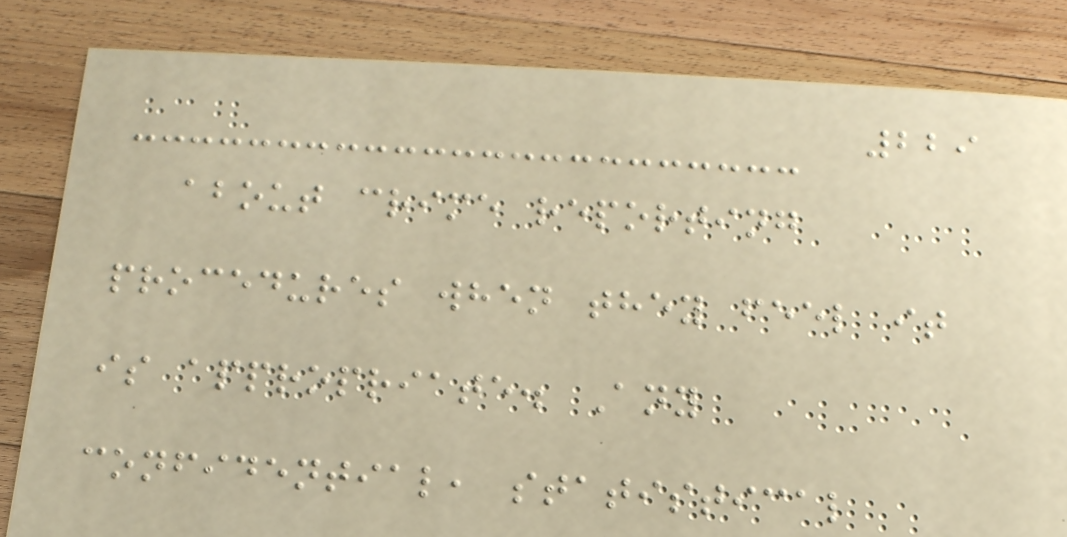229
about crime reporting
procedures when they feel it
is appropriate. Any
confidential, statistical
